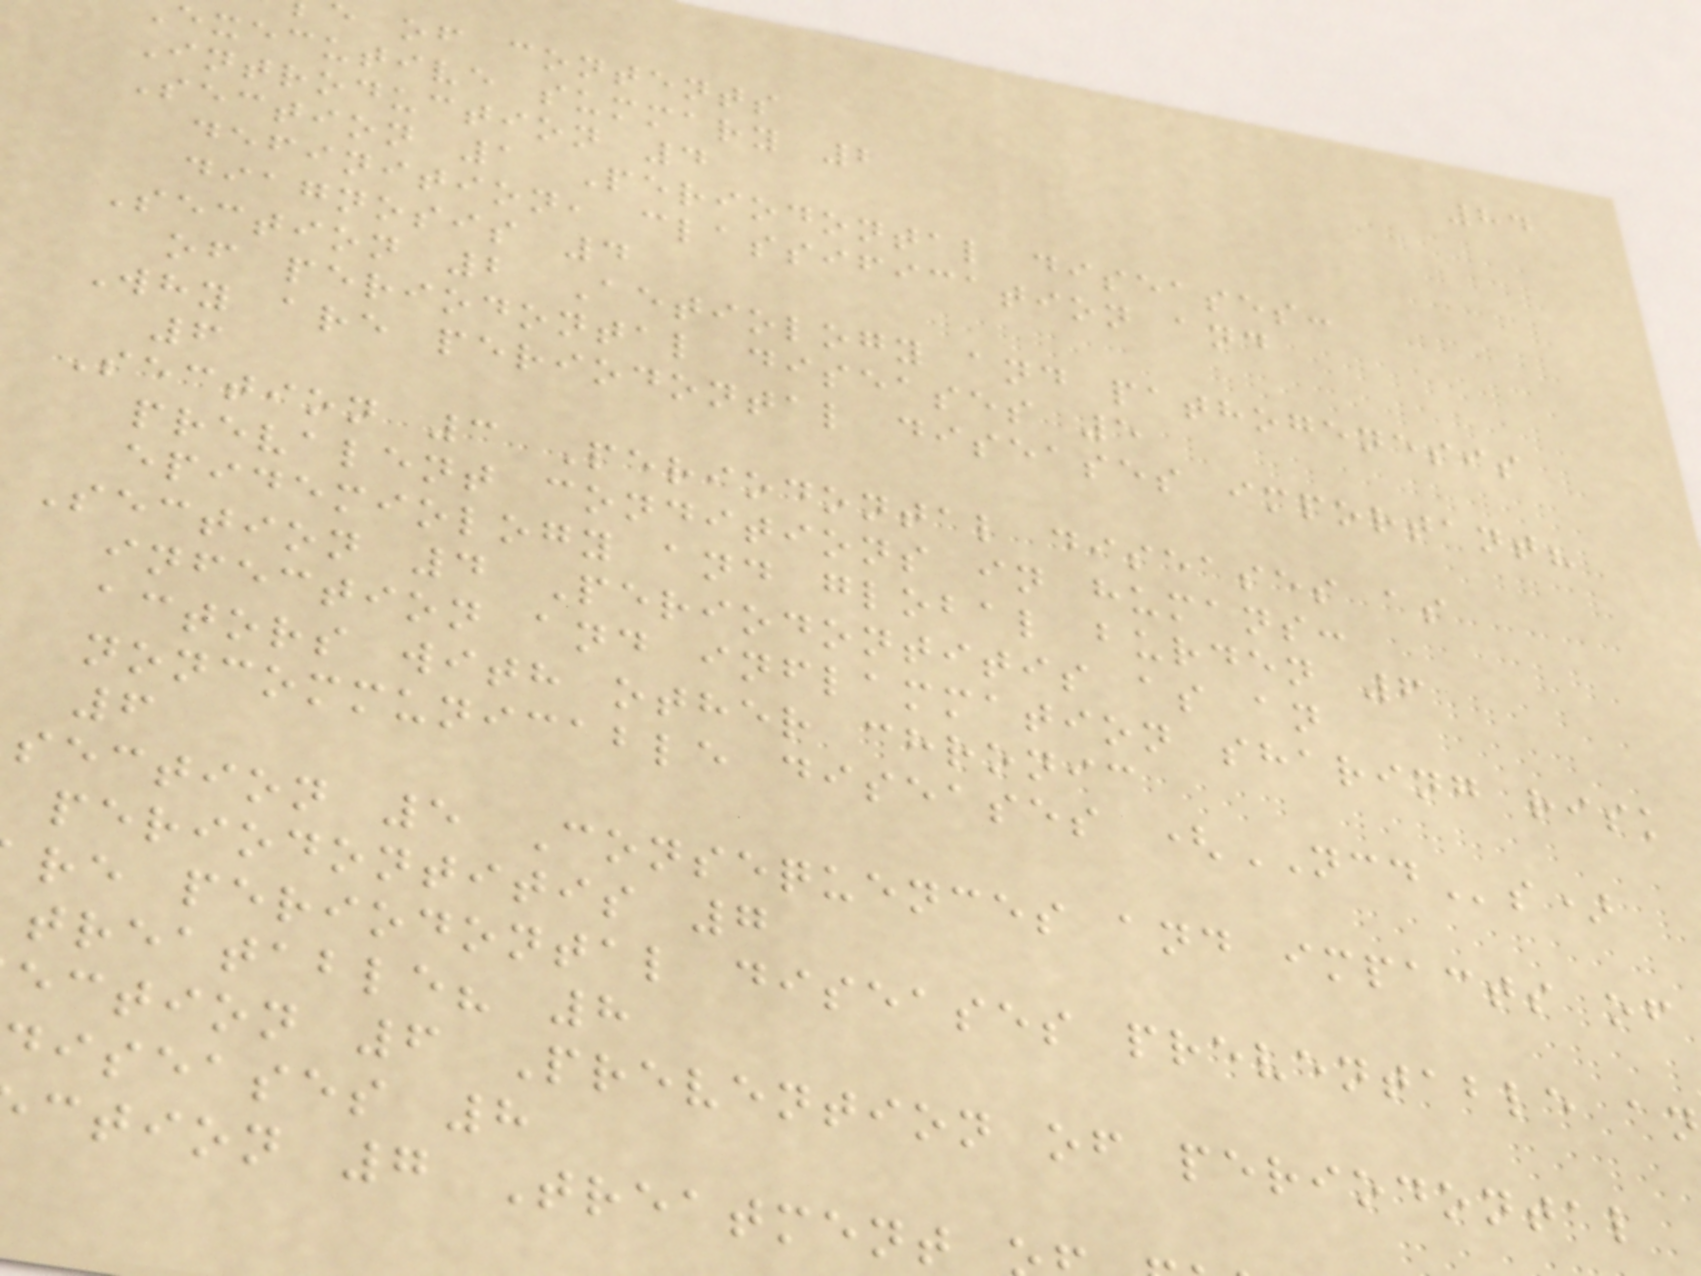84
of contents
executive summary 2
Introduction 4
Section 1 Periodontal diseases:
definition, classification and
diagnosis 4
Section 2 Aetiology and pathogenesis
of periodontal diseases 5
Why are periodontal diseases important?
6
Section 3 Periodontal diseases as
prevalent conditions in humans:
epidemiology and global burden 6
Section 4 Periodontitis as an
infection and inflammation sharing risk
actors with other chronic
noncommunicable diseases (NCDs)
6
section 5 Consequences and impacts of
periodontitis 7
re periodontal diseases preventable an
treatable? 8
ection 6 Prevention of periodontal
diseases 8
ction 7 Treatment
